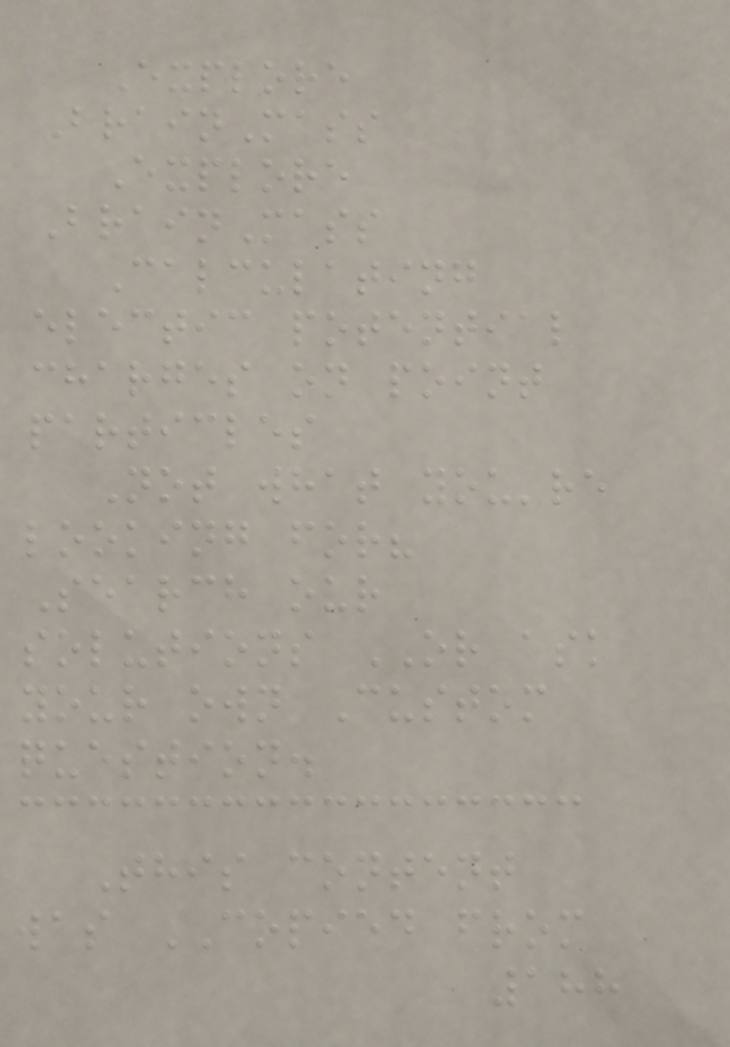Explore
BrainMass
Explore
BrainMass
Calculating
electic potential
charges on point
particles
Not what you're
looking for?
Search our
solutions OR ask
your own Custom
question.
This content
was COPIED from
188
